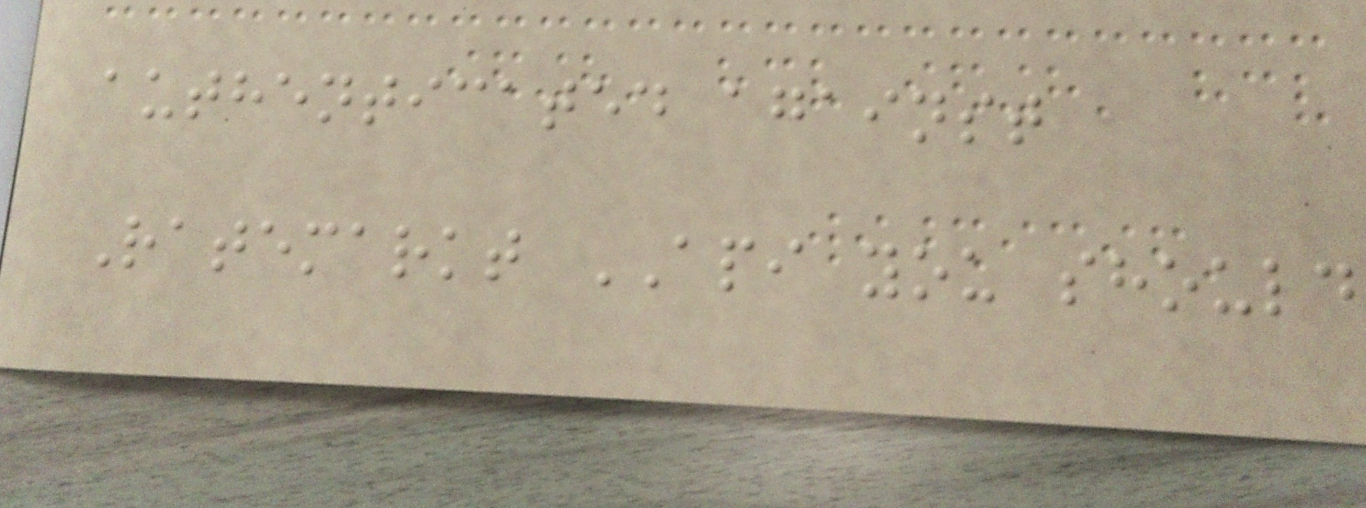authenticated against
Ratemarkt API you should
